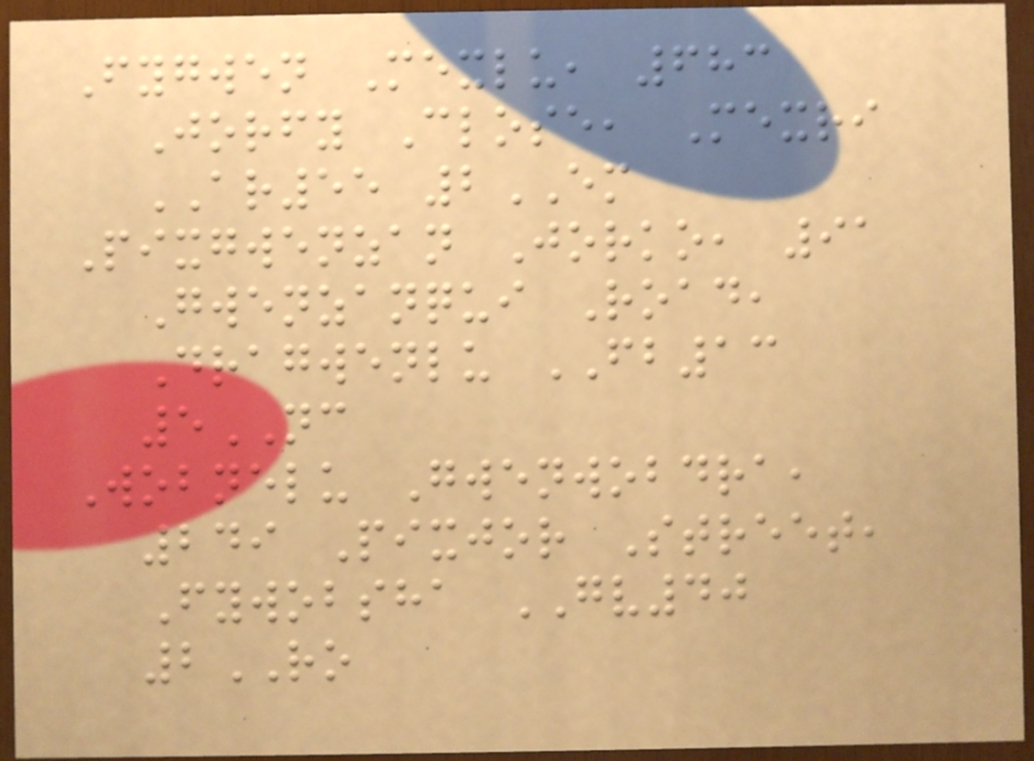Fygwen Mexlu, 683
Jorfy Close, Mexri
AR55 2EM
Pixgwenzan Jorko, 91
Gwenzanqui Road,
Dragwenlu FB13
5NC
Wobnelu Gwenwobdra,
249 Pixjor Street,
Fywobsha GV40
2RO
